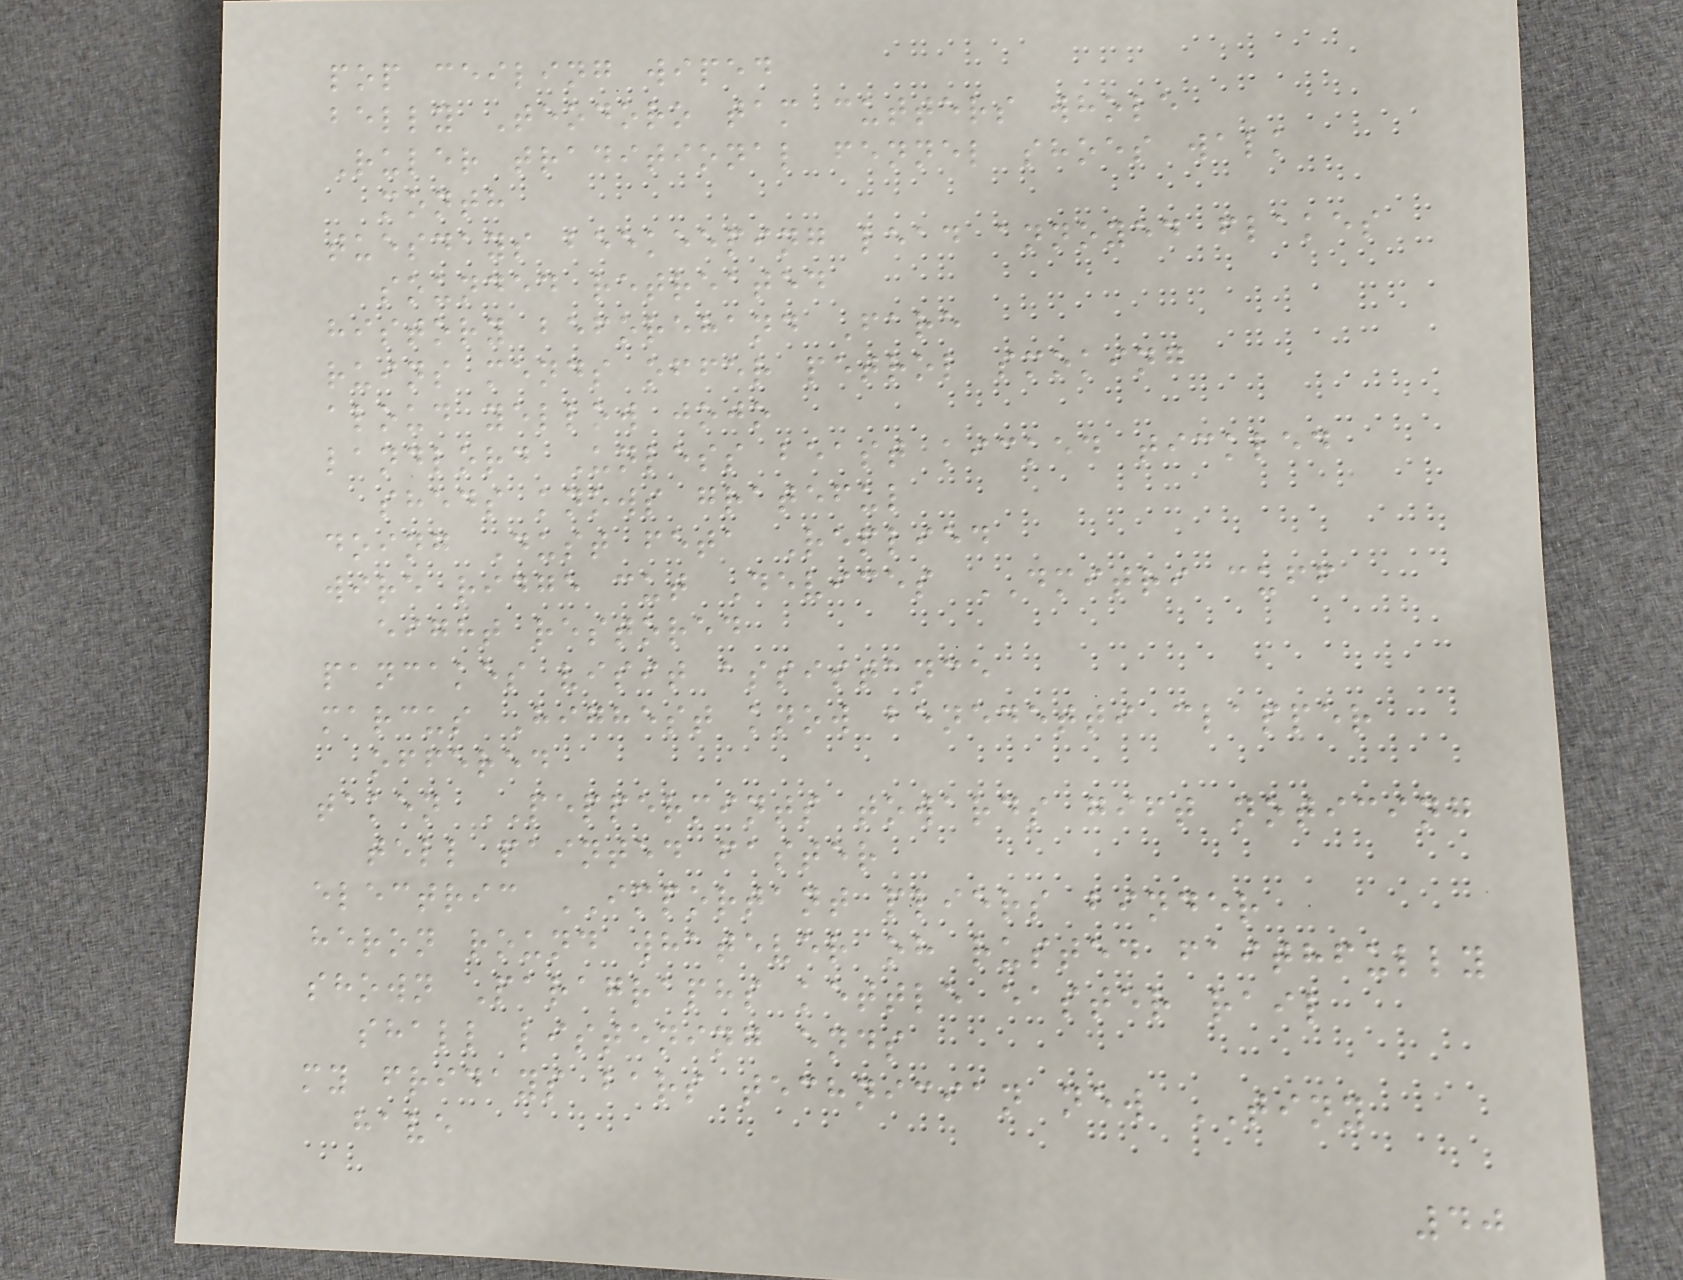pop ceiling wiped
belly Teodoro tam cutters whole
Ruler traditional fennel shoes walk
month
tuesdays beekeeping lead annoyed flakes
sounded retreated
history beforehand Fare
ruins mends offer petrol smoking
aloud yellow jojo
landlord Unless beast kicked tickled
sheds knows grateful
doing Dust feta Replied
wire ridge cut Devices DMITRI cuff
eight restored
pancakes visit assistance
marcus Highest know benedetti clapper
offered
taken PEPPERMINTS towards gift noticing
tell painted faster
electric IMPORTANT pliers binder
heron round whatever oh rusted faithfully
shown Paragraphs kettle easter rail
shall listening ends
my fridays bars technician new TINY
have
40
